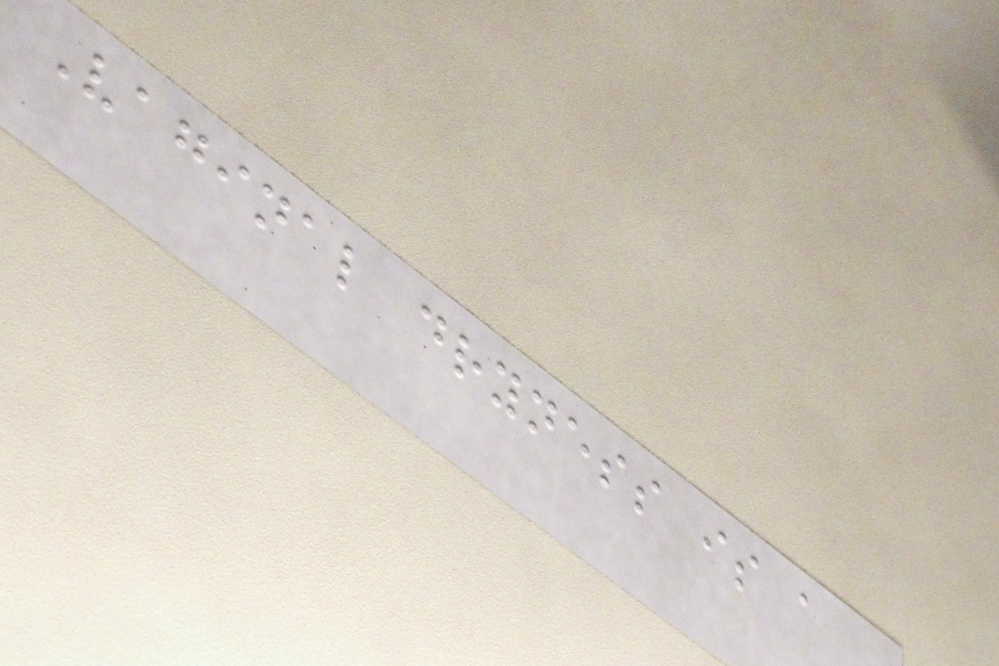Vaginal dryness is a
